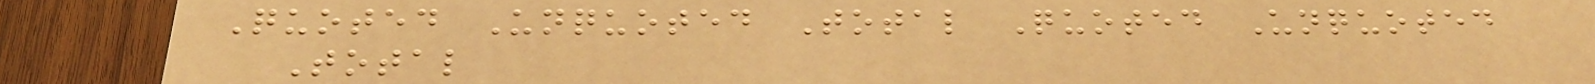Quoted Unquoted Total Quoted Unquoted
Total
